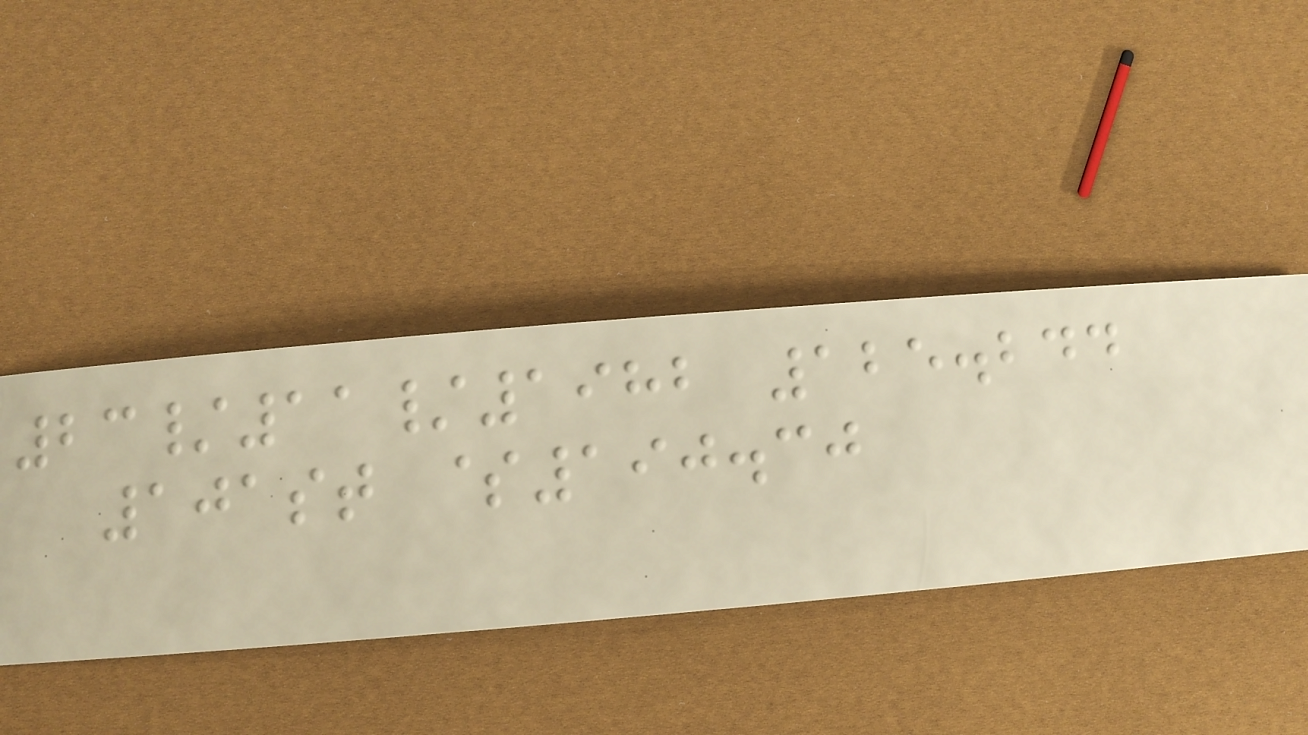23/11/1982 125.244
101st $190.30
